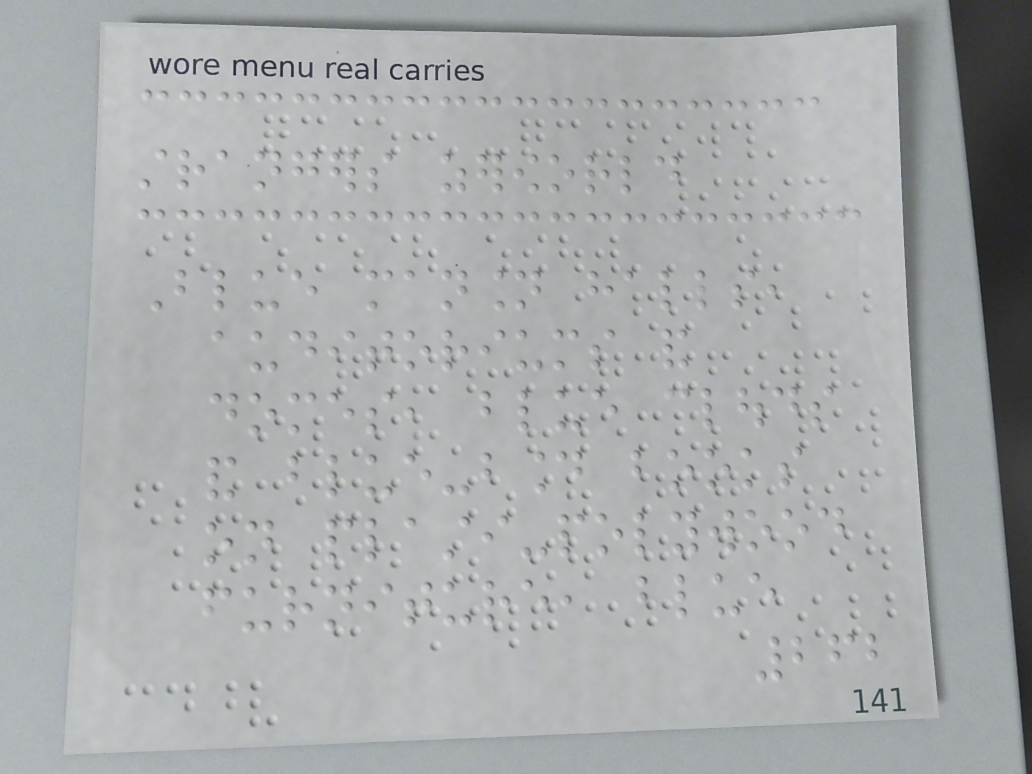strangers zeroworld
Blue mansion halls,
auditoriums and
domes, blue clouds
and blue-bound books
on plasti-polywood
furniture, blue
262
